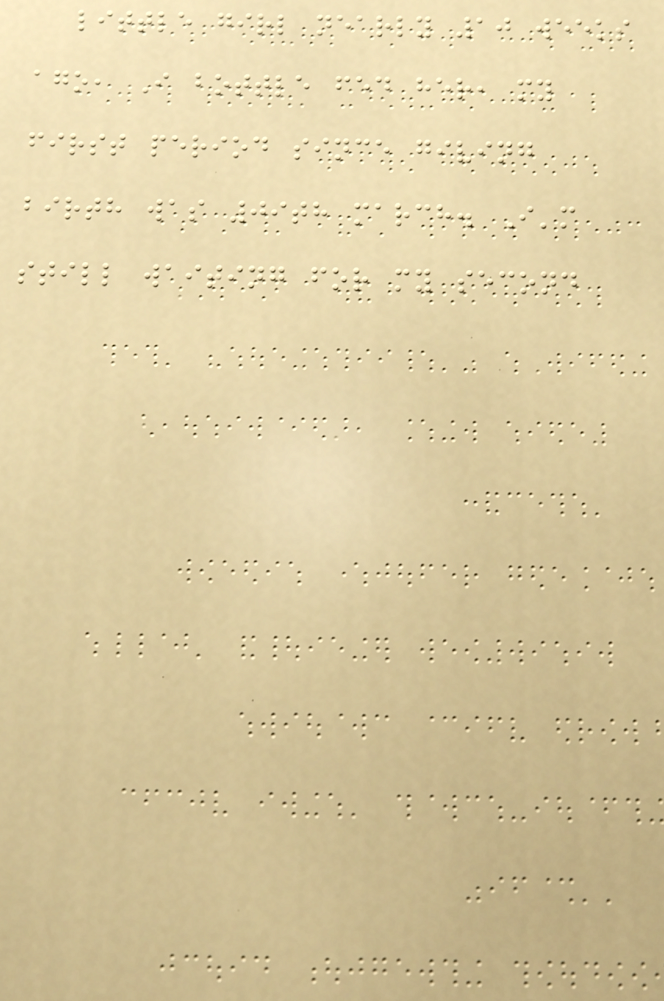little girl nearly 10 weeks
ago, I bottle fed her, my
first period since giving
birth was 09th march. I'm
still waiting for my second
